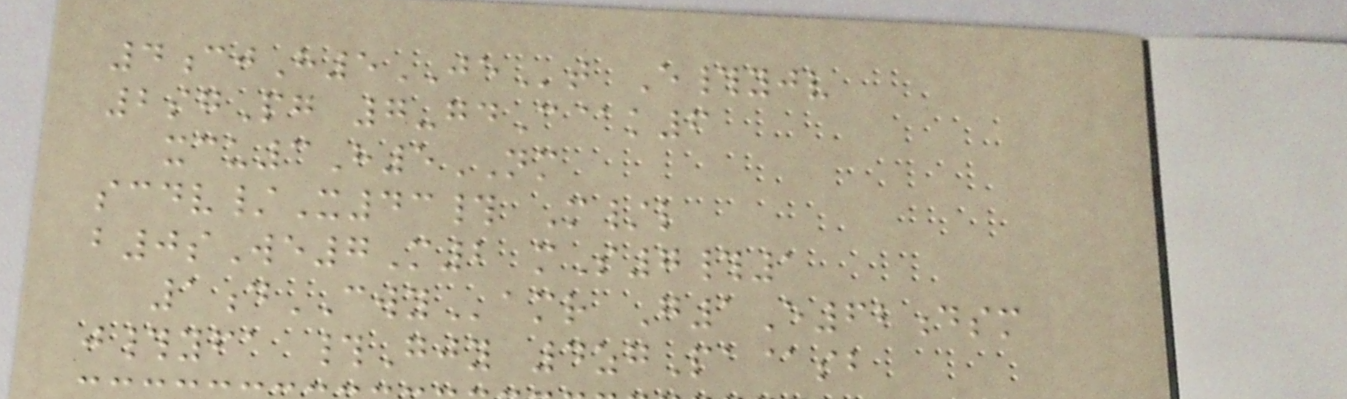4cjH5JEt E#yjv
2sgPg 7-gdC@k6
xcu3H5NM
scdv/X43# M/l
b0sWe7M2 mS7#1
1dCWYamr G1E62dsm
j#yfa #Gjy 4zgPa@sb
